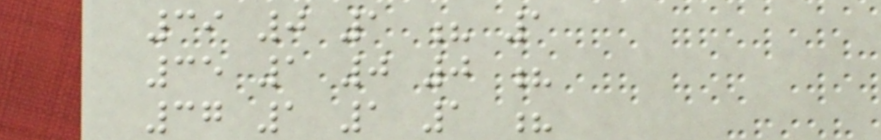39 0 1 ? 1
35 1 0 0 ?
37 1 1 1 ?
